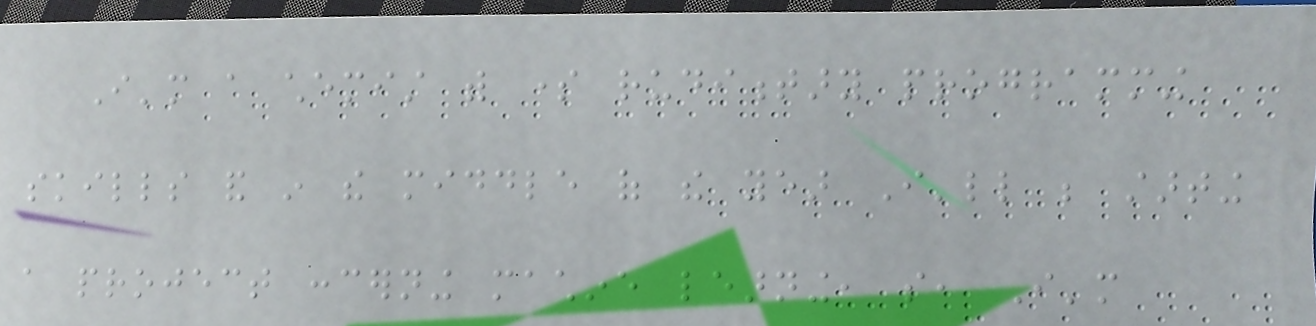I'm a chemist with some rudimentary programming
skills and in the middle of the year I'll be starting
a project concerning machine learning, so, I'm
